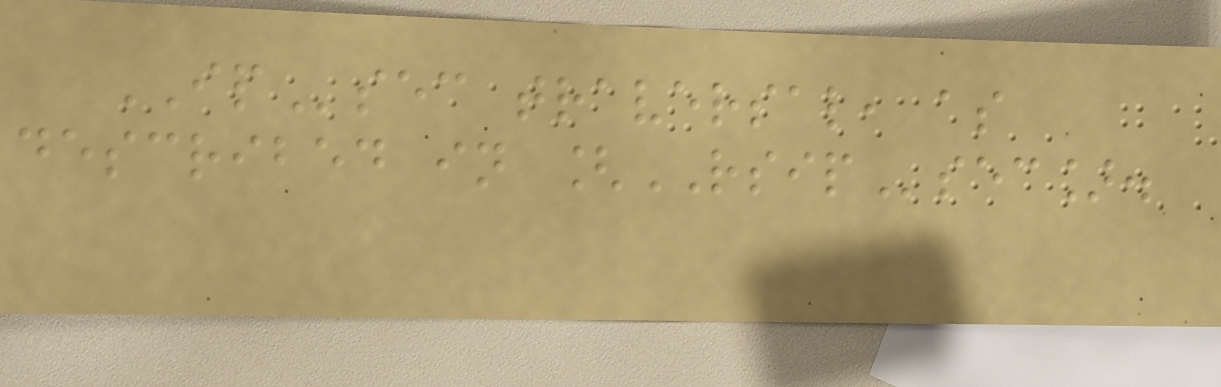IPsec traversal, as
described in [RSIPsec].
